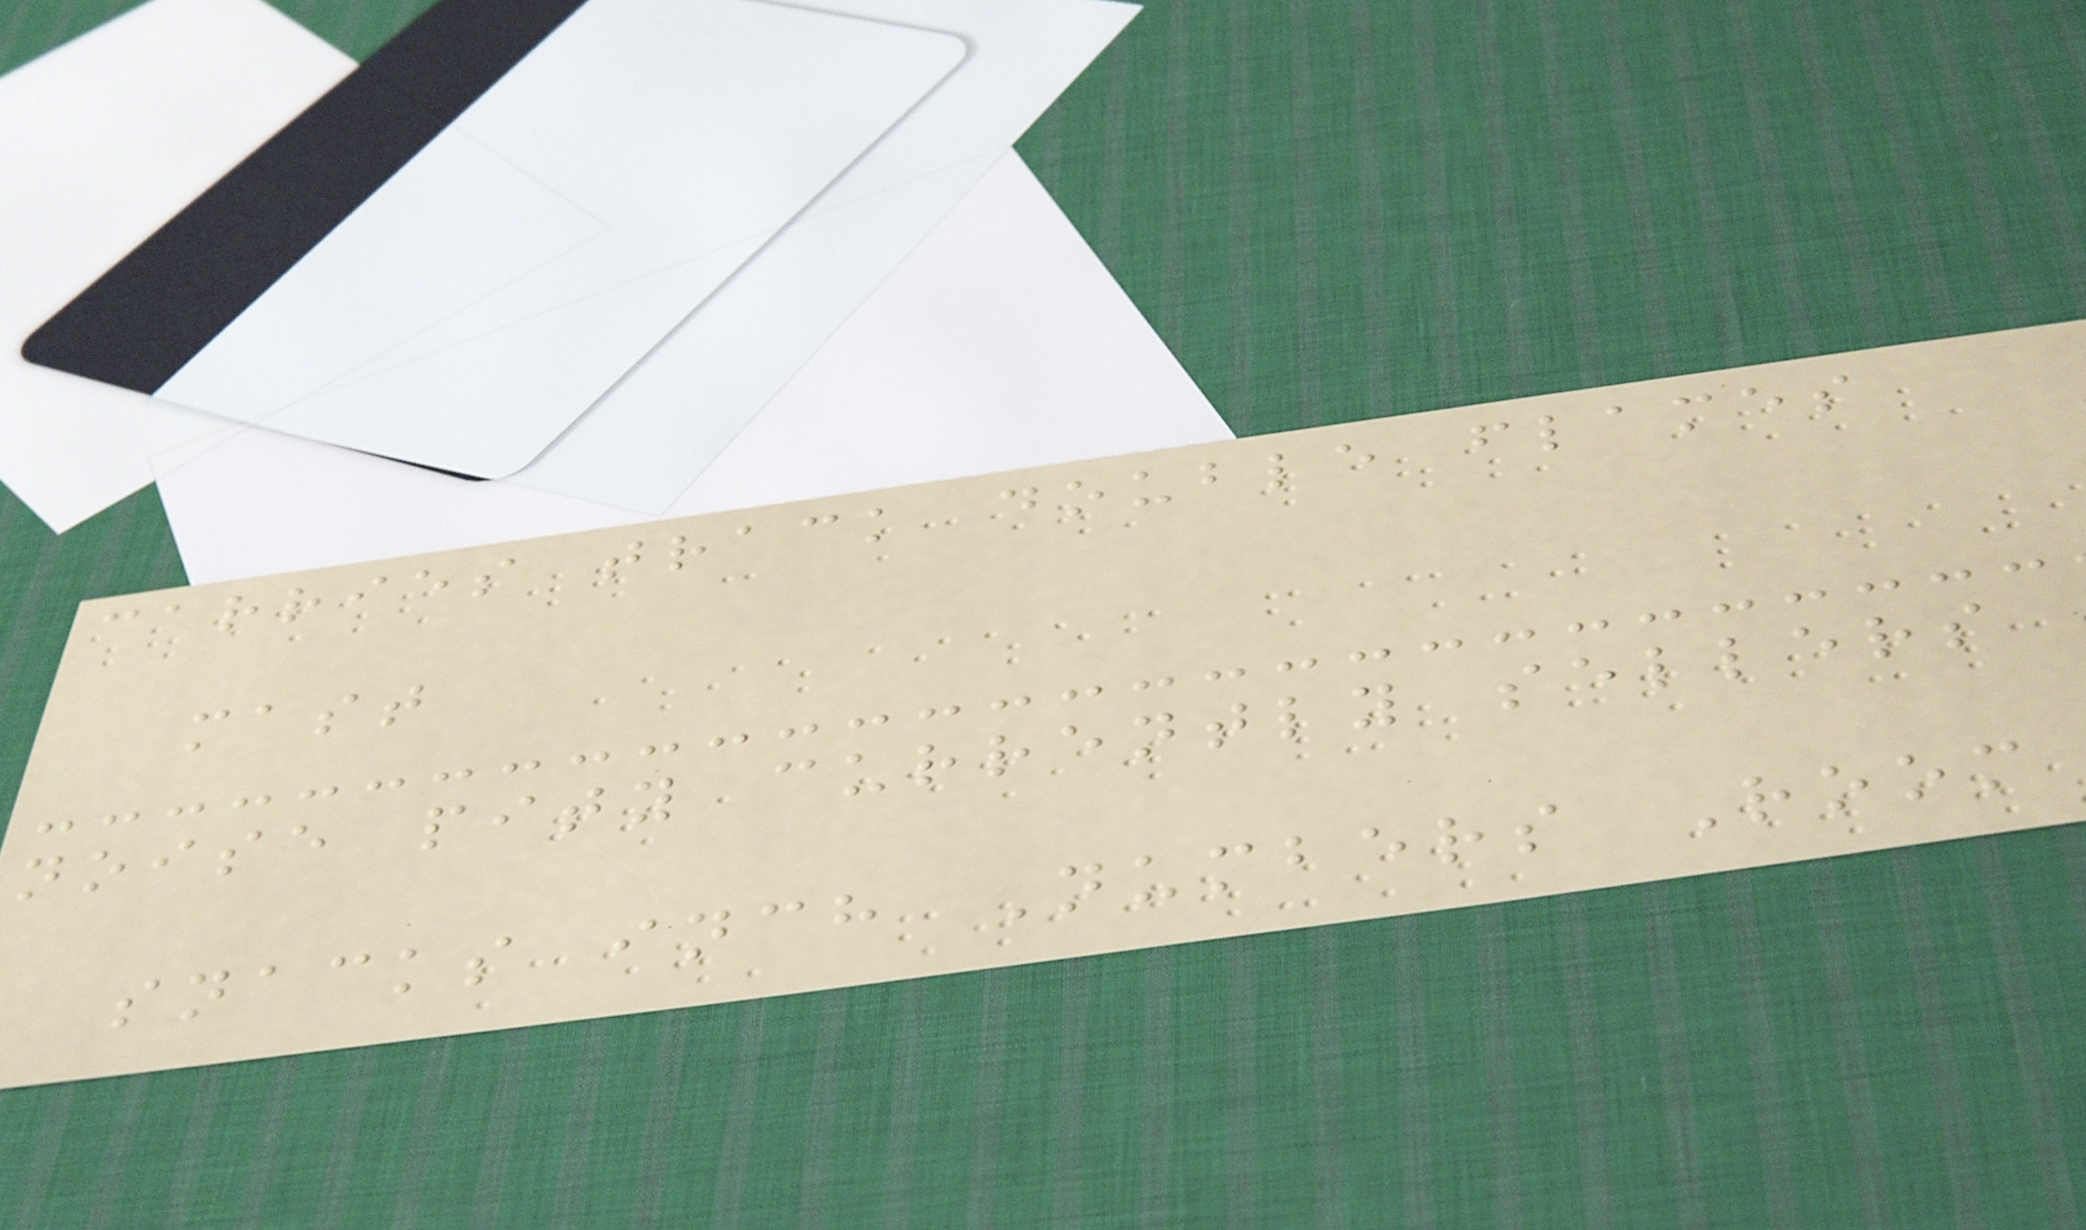carries track double flames
mast
noise pity currently sellers
snacks inch Numbers Room
